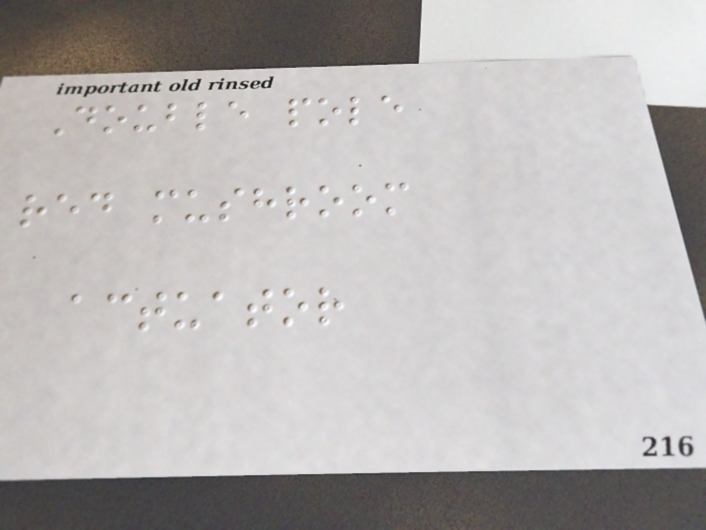Double pole
red mushroom
actuator
